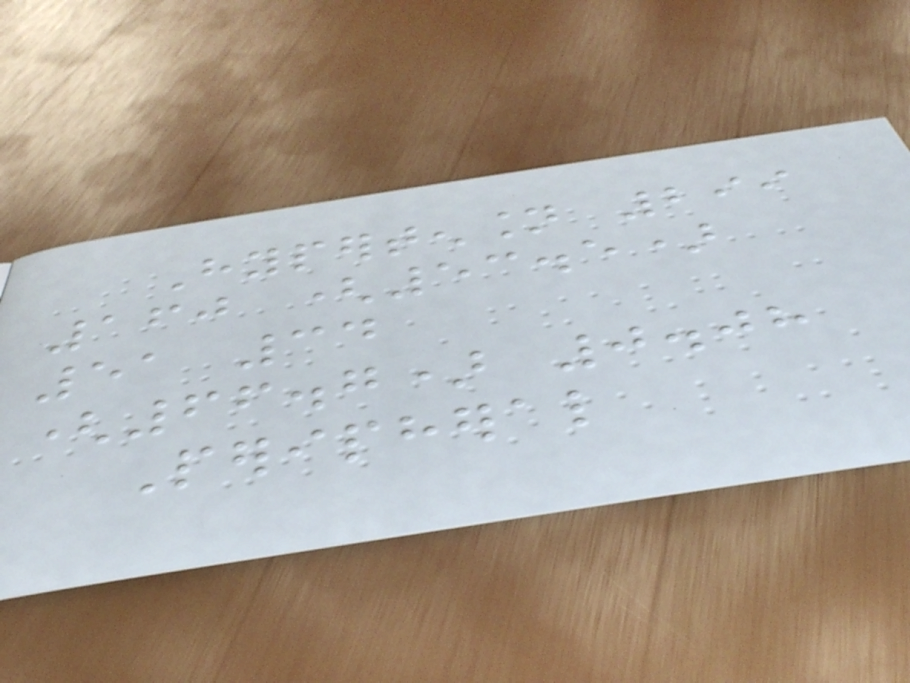Hypertension 299
160 (53.5)
51 34
(66.7) 0.08
Peripheral
